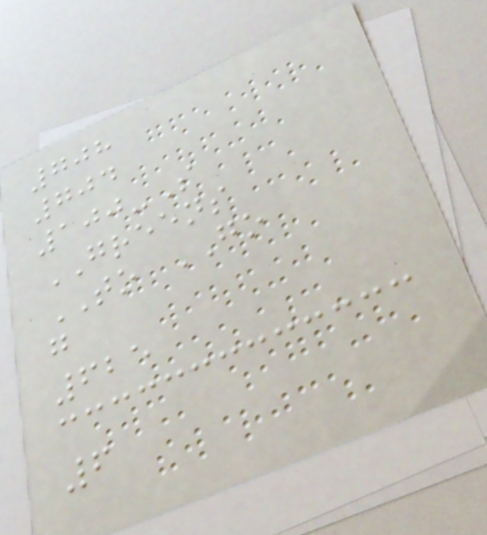708
704
100-S
GREENS
TO GO
g
625
6
